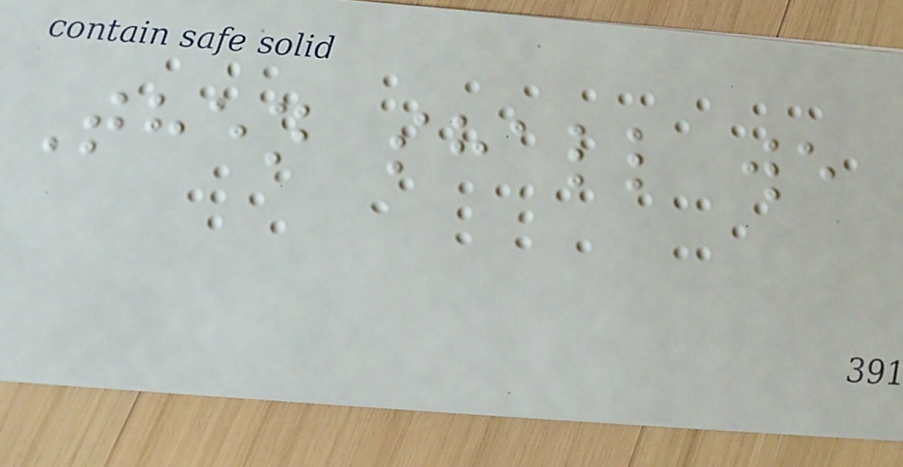Then shall we
